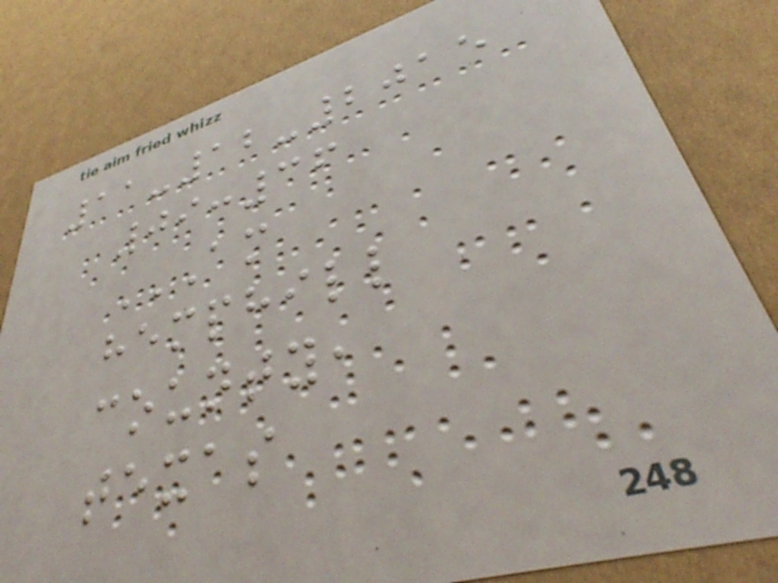11-12-2015
09:36
AM
HEMPHILL
COUNTY,
TEXAS
